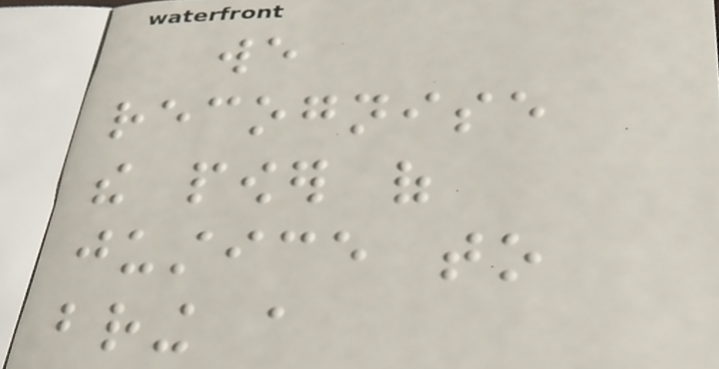we
recognise
the power of
justice to
bring a
